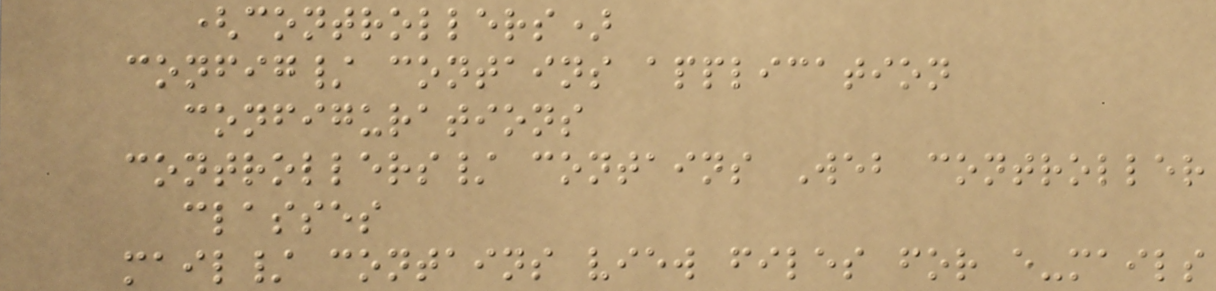(controllers)
config/ contains application
configurations
controllers/ contains Web controller
classes
mail/ contains view files for e-mails
